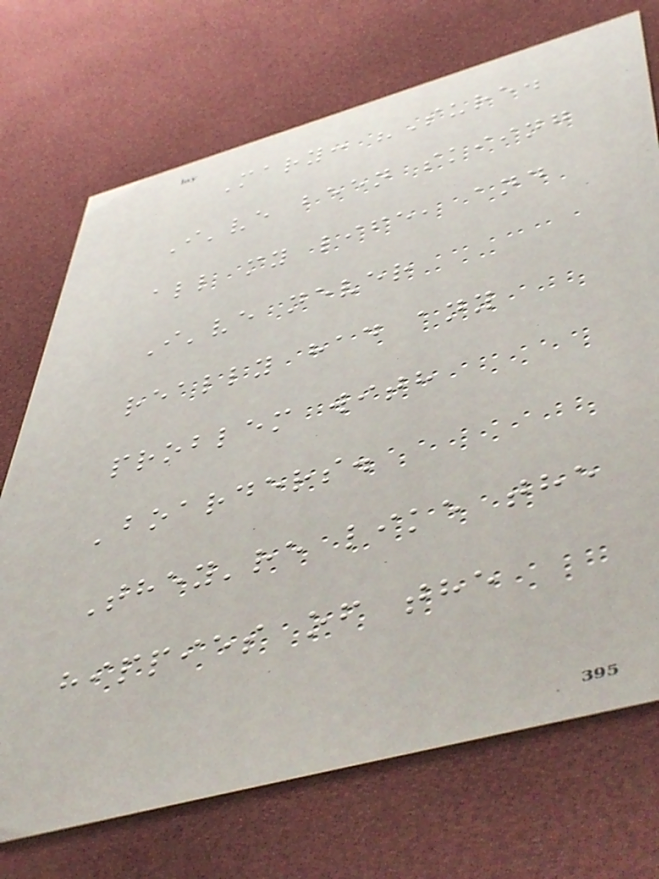Mary: "Sure.
I've been skiing
all my life, and
I've never
really had any
problem with
'boarders.
They're like the
hippies of the
